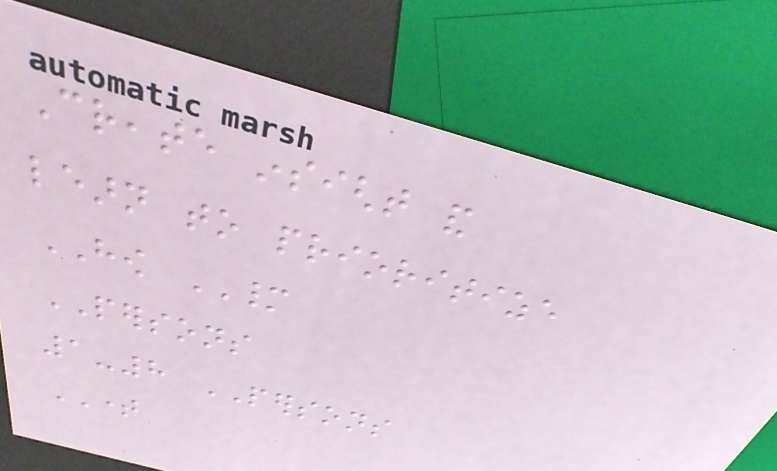Create insight and
learn to prioritize
HOW MANY
PERSONS
1-8 PERSONS
TIME
